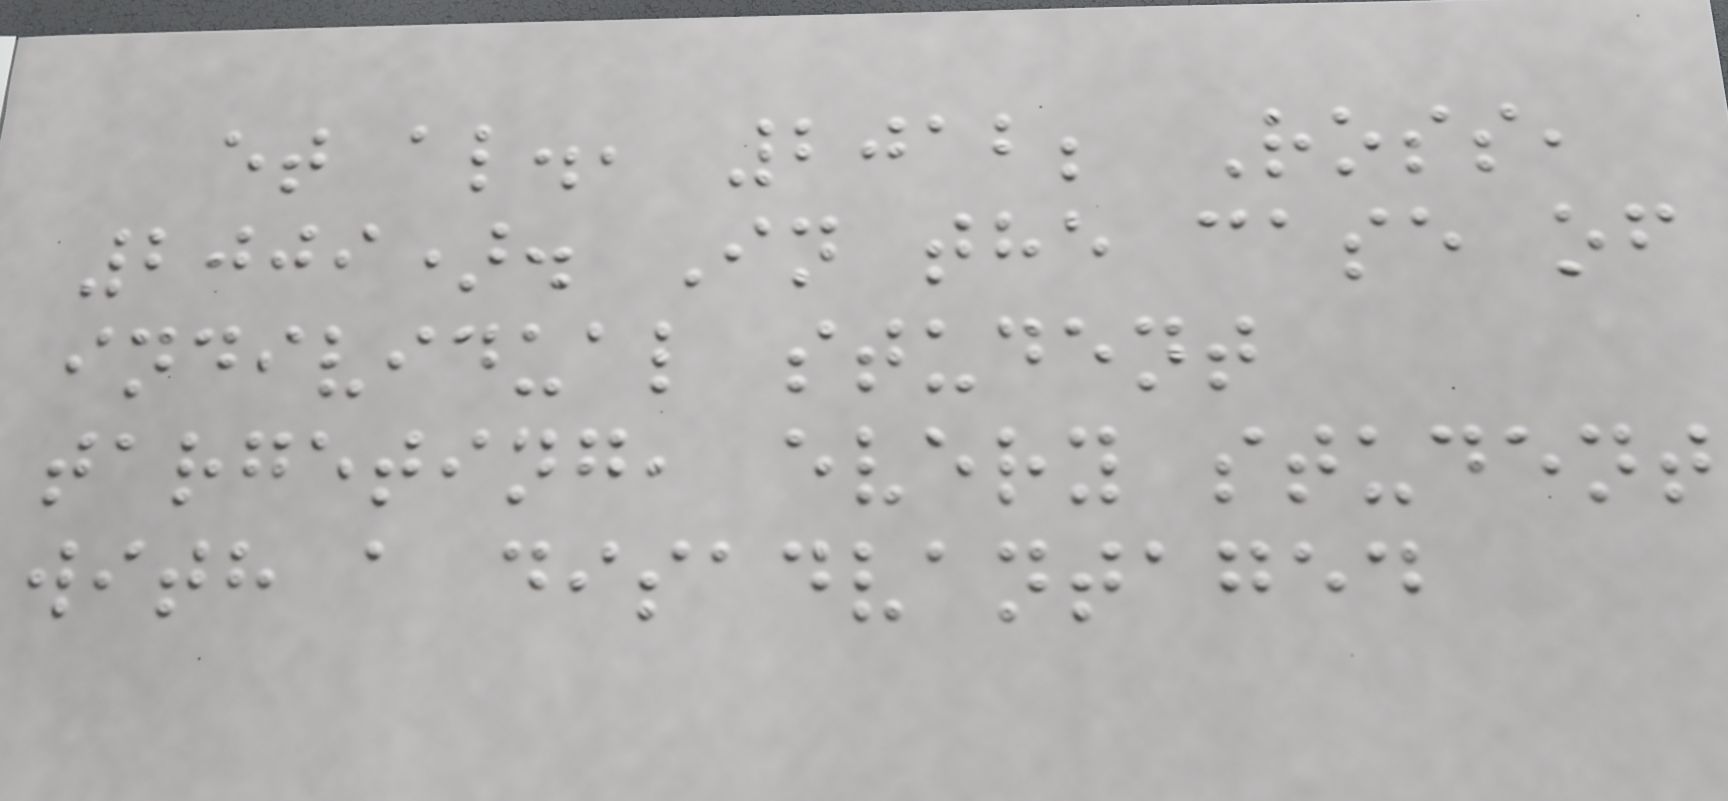et al., 2012; Ross,
2009). In the case of
individual student
targeting, every student
with a disadvantaged
